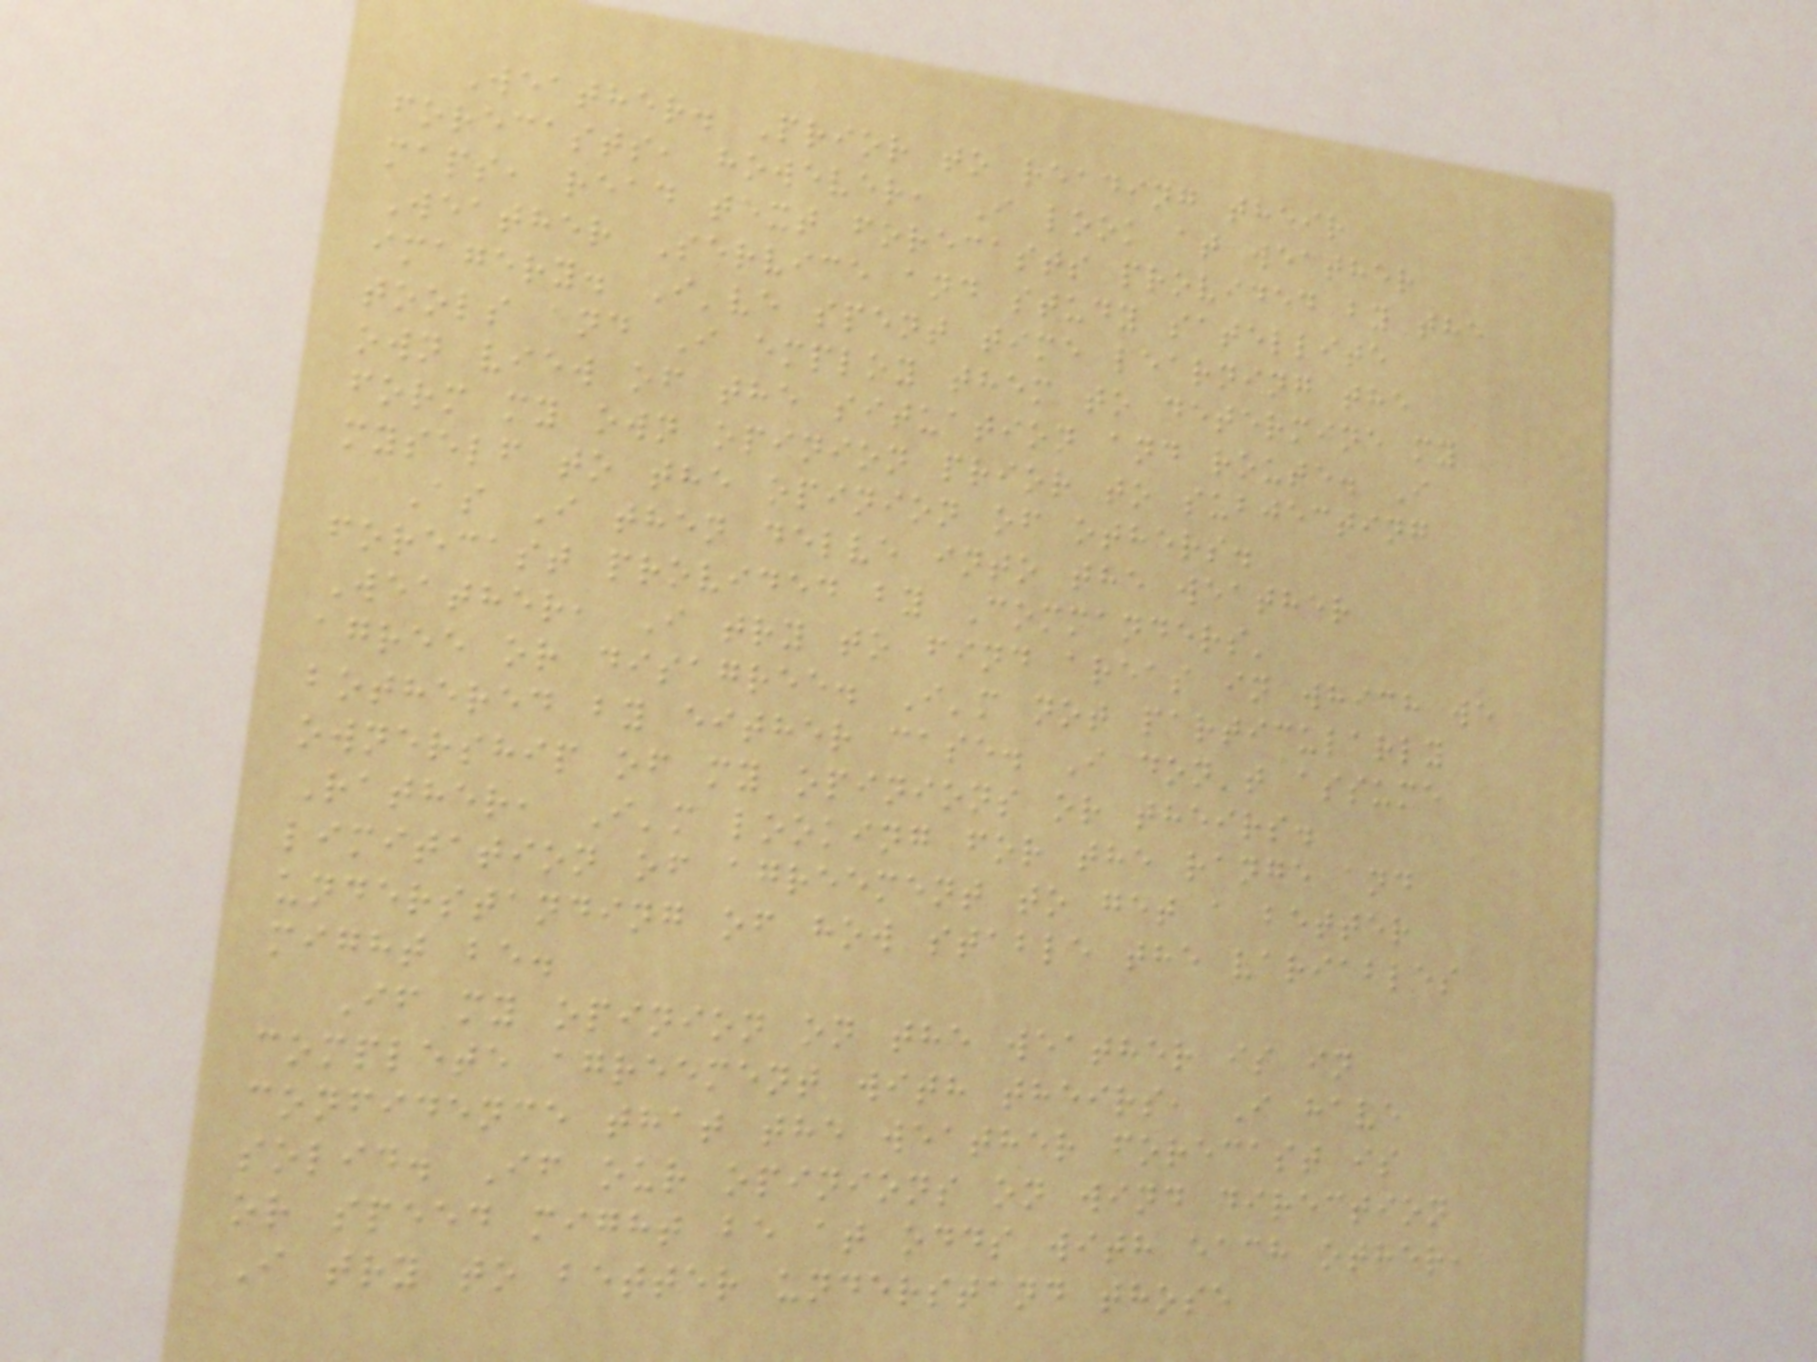Weather. Prior to reading their
forecasts, however, I look at weather
maps, read text forecasts provided by the
Weather Service and study satellite
imagery. I've spent time learning the
tools and I employ them to determine my
own view of the situation and route. I
form my own opinion prior to subjecting
myself to the opinion of others.
As I then delve into the weather
forecast provided by Commanders'
Weather, I try to find areas in which we
agree or disagree. I'm not particularly
bothered by either case. I don't assume
ownership of my opinions or theirs.
Rather, I'm looking for the range and
limitation of agreement to get a better
understanding of how stable the variables
might be.
If my opinion on the weather is in
complete agreement with theirs, I have
confidence that the weather forecast is
solid. If our opinions on wind direction
or speed might be at odds with each other,
I try to better understand those
